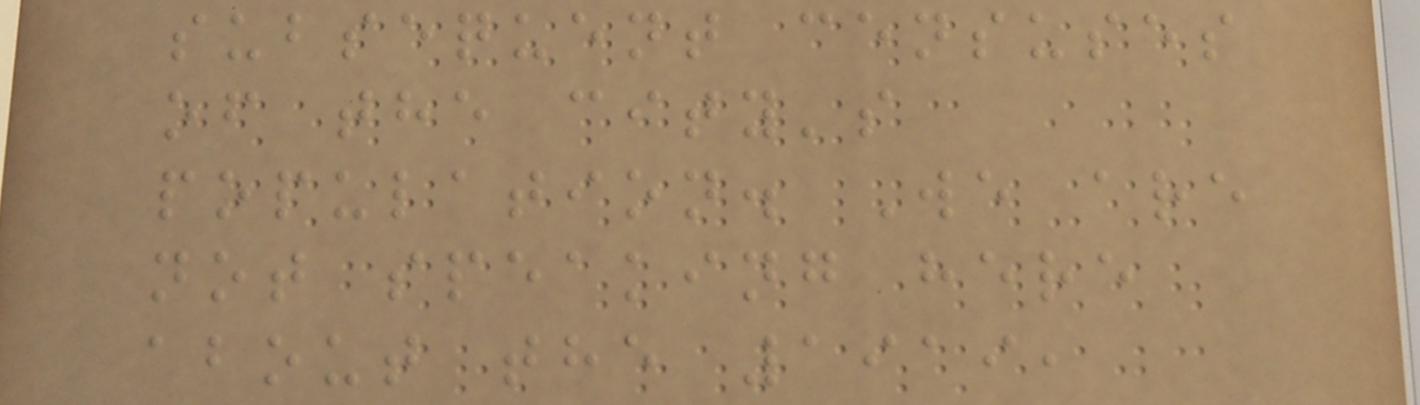subsequent censuses
of the city's
population. We are
not speaking here
about the 1919,
